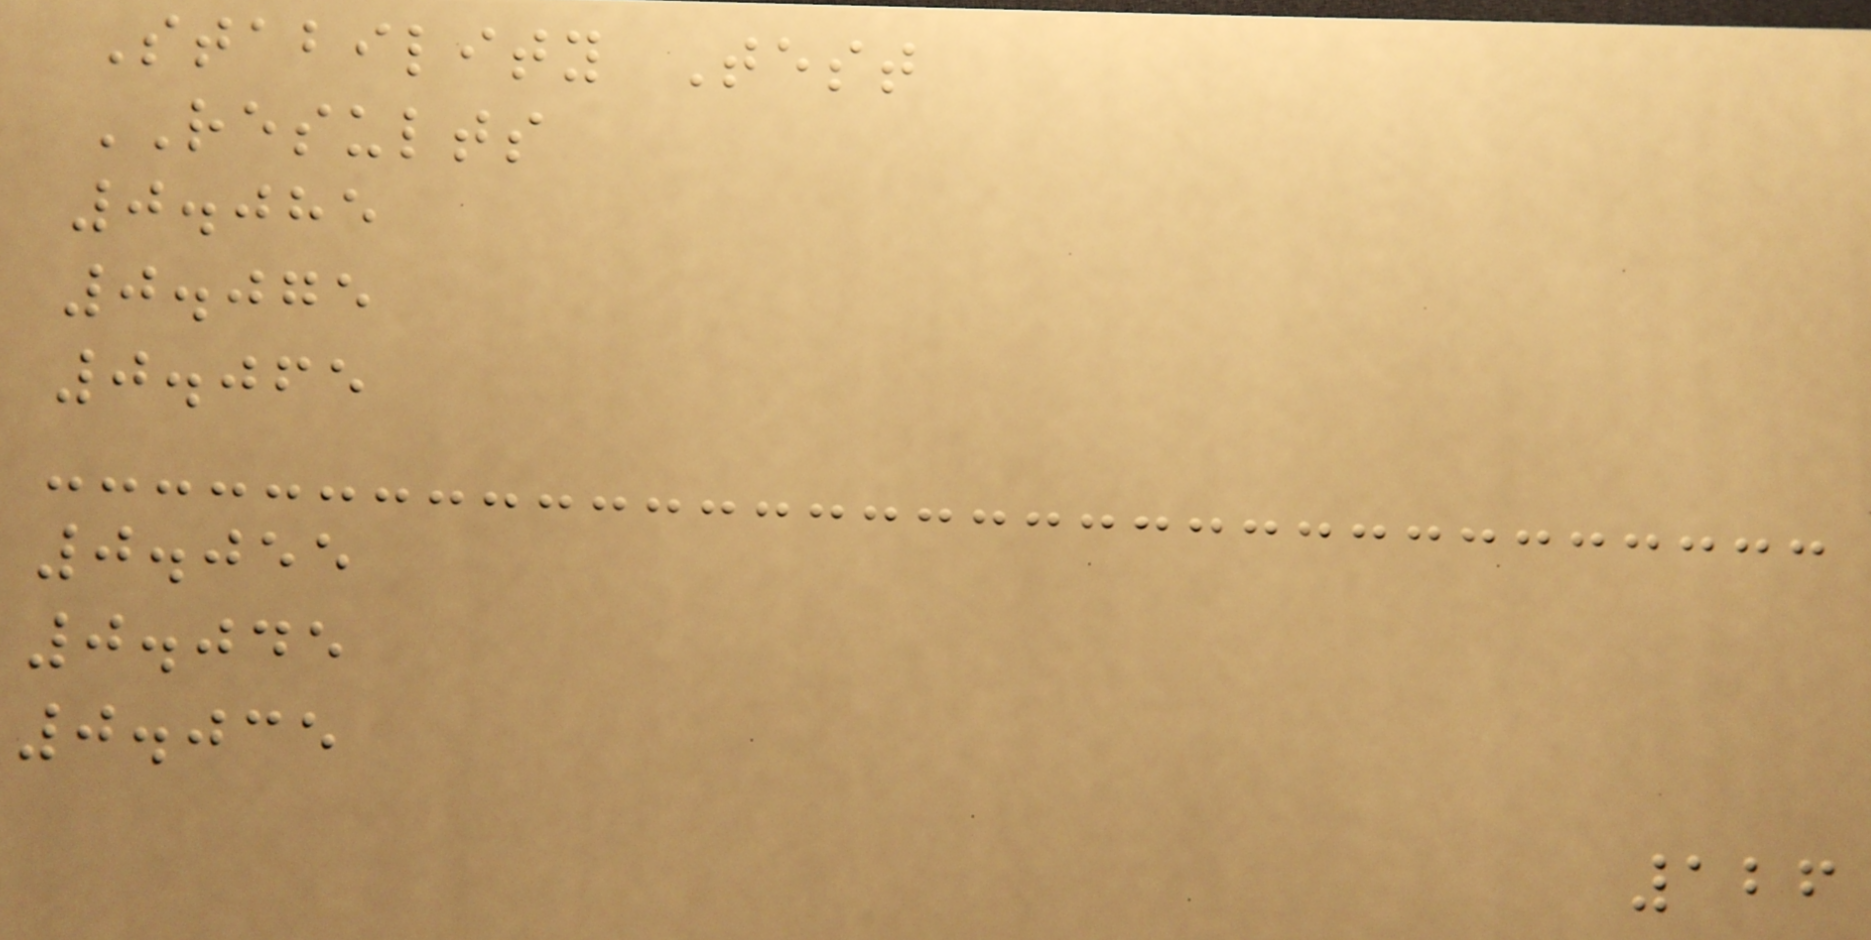Stability Test
RESULTS
0.085
0.075
0.065
0.055
0.045
0.035
126
